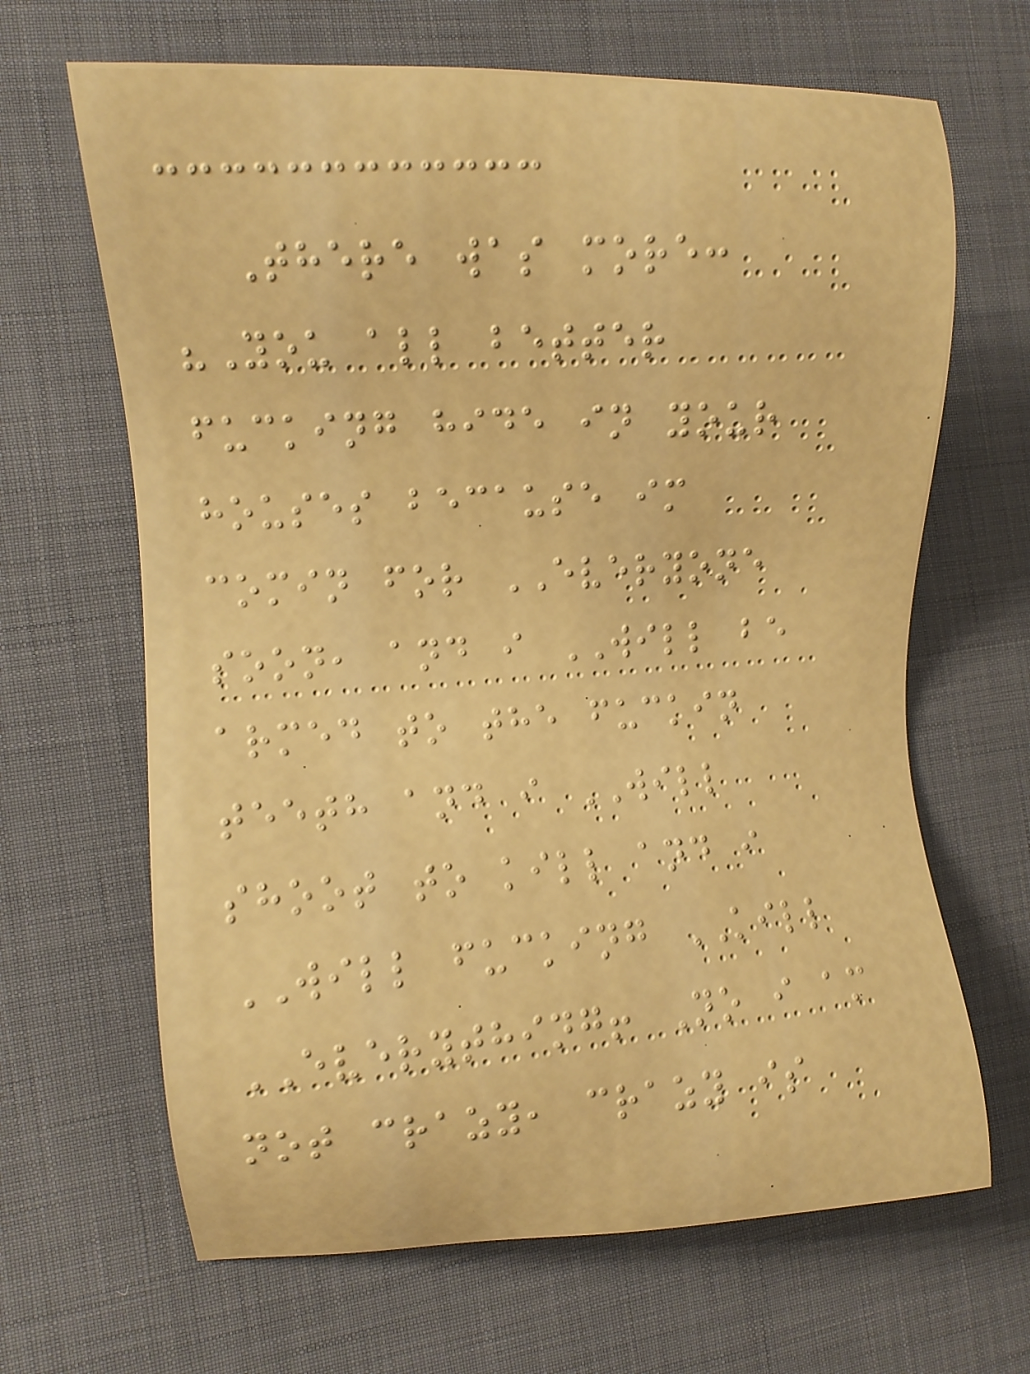There was more:
"You all better
fucking hide in your
houses because im
comin for EVERYONE
soon, and i WILL be
armed to the fuckin
teeth and i WILL
shoot to kill and i
WILL fucking KILL
EVERYTHING! No i am
not crazy, crazy is
